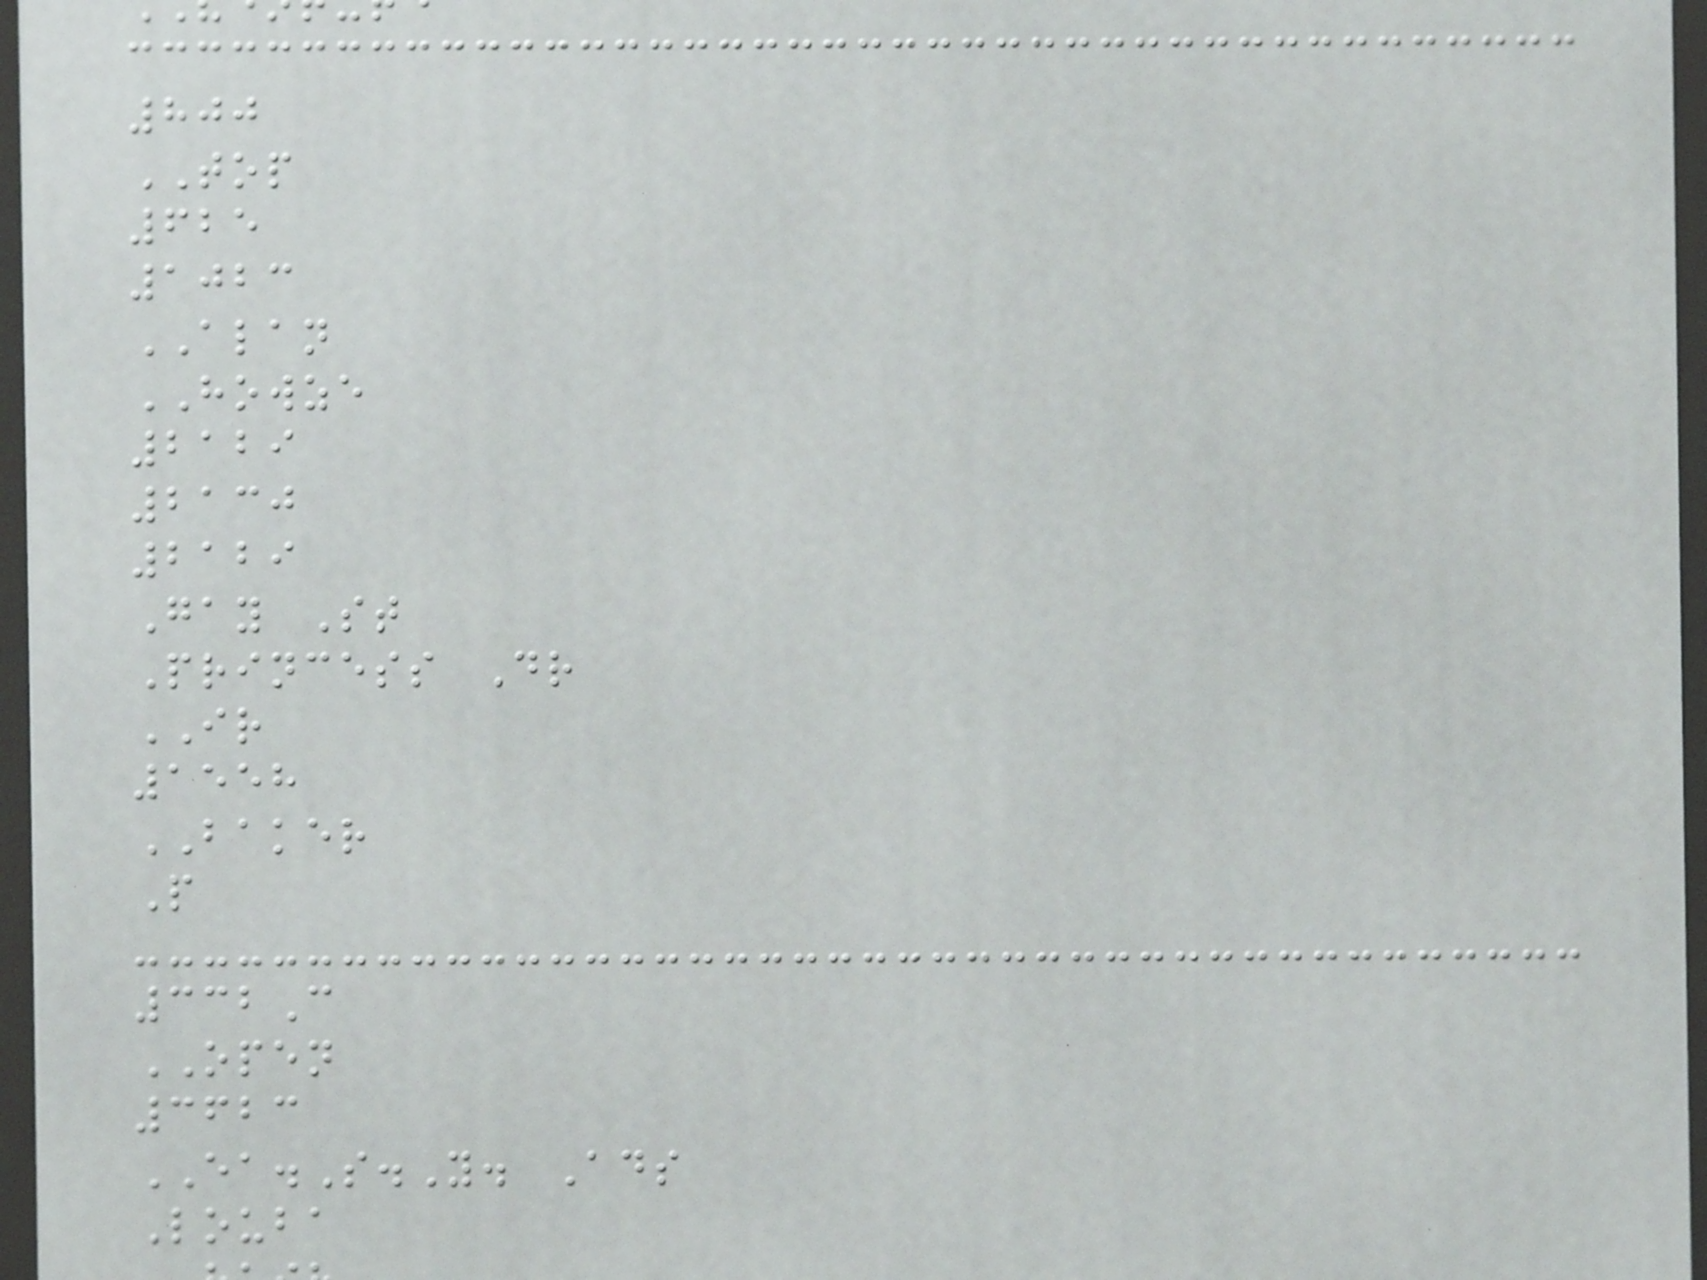800
TOP
625
1023
ALAN
HOWZE
2129
2130
2129
Gay St
Princess Dr
IR
1558
BAKER
P
332C
OPEN
3623
EA.S.Y. Ads
Louba
